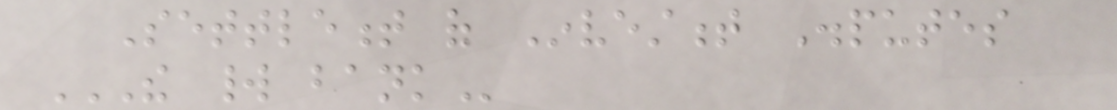Settlement of Investment Disputes
THE WORLD BANK
